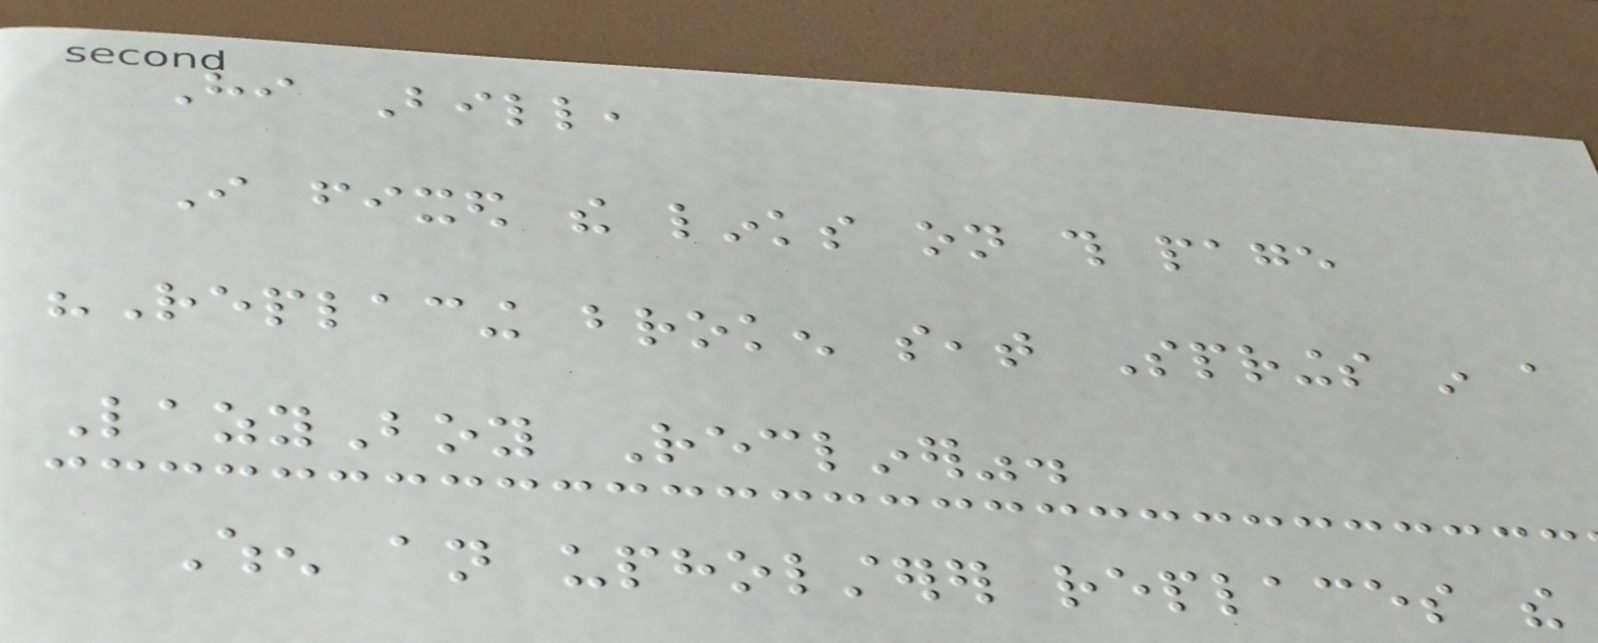Hi Bill,
I fixed the links on this page
"Replacing broken seat Springs in a
LazyBoy Recliner".
When an upholsterer replaces the
